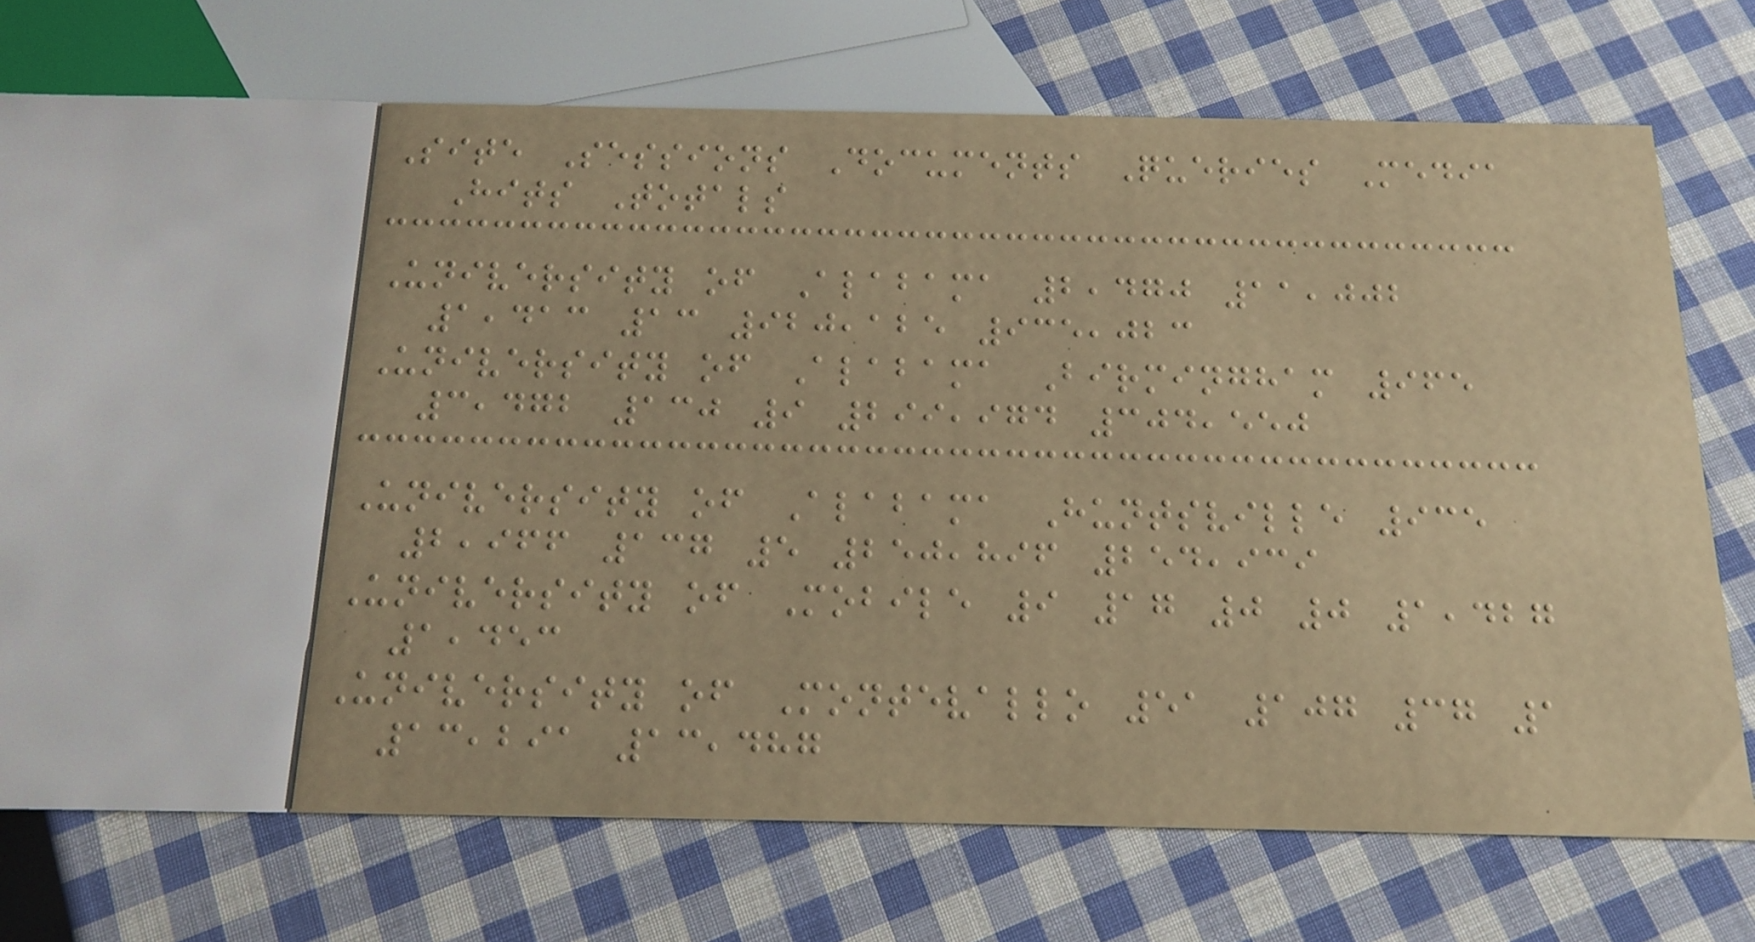Site Sessions Documents Queries Media
Hits Totals
University of Alabama 2,470 11,002
1,413 13 920,125 935,023
University of Alabama Birmingham 965
3,472 130 9 299,974 304,550
University of Alabama Huntsville 935
2,966 137 5 250,896 254,939
University of Mobile 9 17 0 0 1,427
1,453
University of Montevallo 51 107 37 1
13,291 13,487
